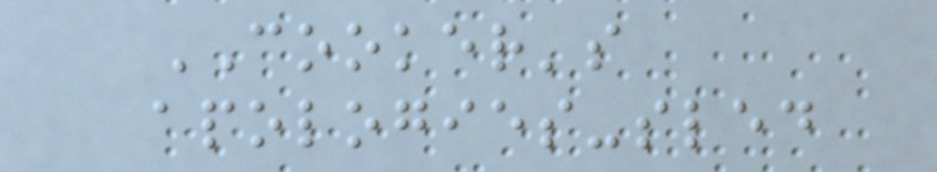COOKER's
apologies-sled
